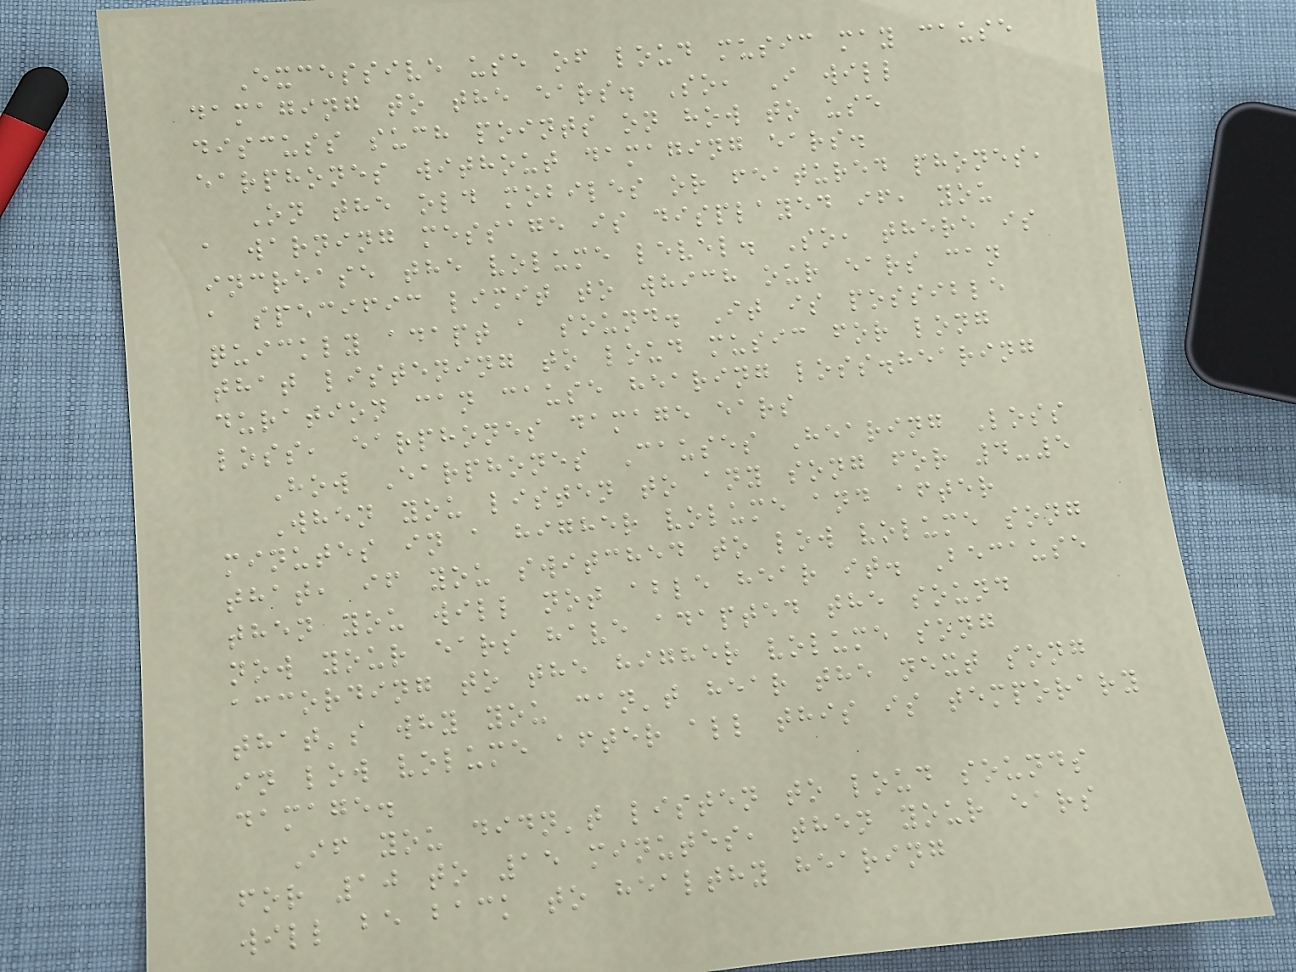Excessive use of loud music may cause
damaging to the ears. So, I will
discuss such points on how to use
earphones without damaging ears.
On the old mobiles or featured phones,
a warning message is displayed if, you
increase the volume level. So, there is
a specific limit to which our ears can
quickly adapt a sound. It is possible
that listening to loud music for long
duration can cause hearing loss.hearing
loss, earphones damage ears
How Earphones Causes Hearing Loss
When you listen to any song for 4-5
minutes in a higher volume and after
that, if you switched to low volume song
then you will not able hear it. Because
now your ears have adapted the sound
according to the higher volume song
that's why you can't hear the next song
in low volume after all this is temporary
damage.
If you didn't listen to loud sounds
for 10 to 15 minutes, then your ears
will be back to healthy hearing
